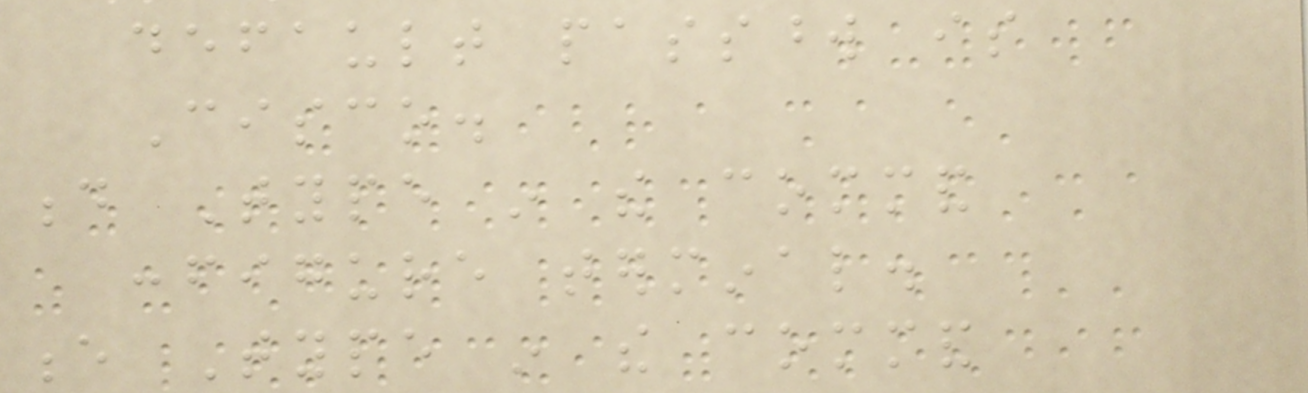default password is
Cisco.
d Type in the command
configure terminal.
e Type in the command
